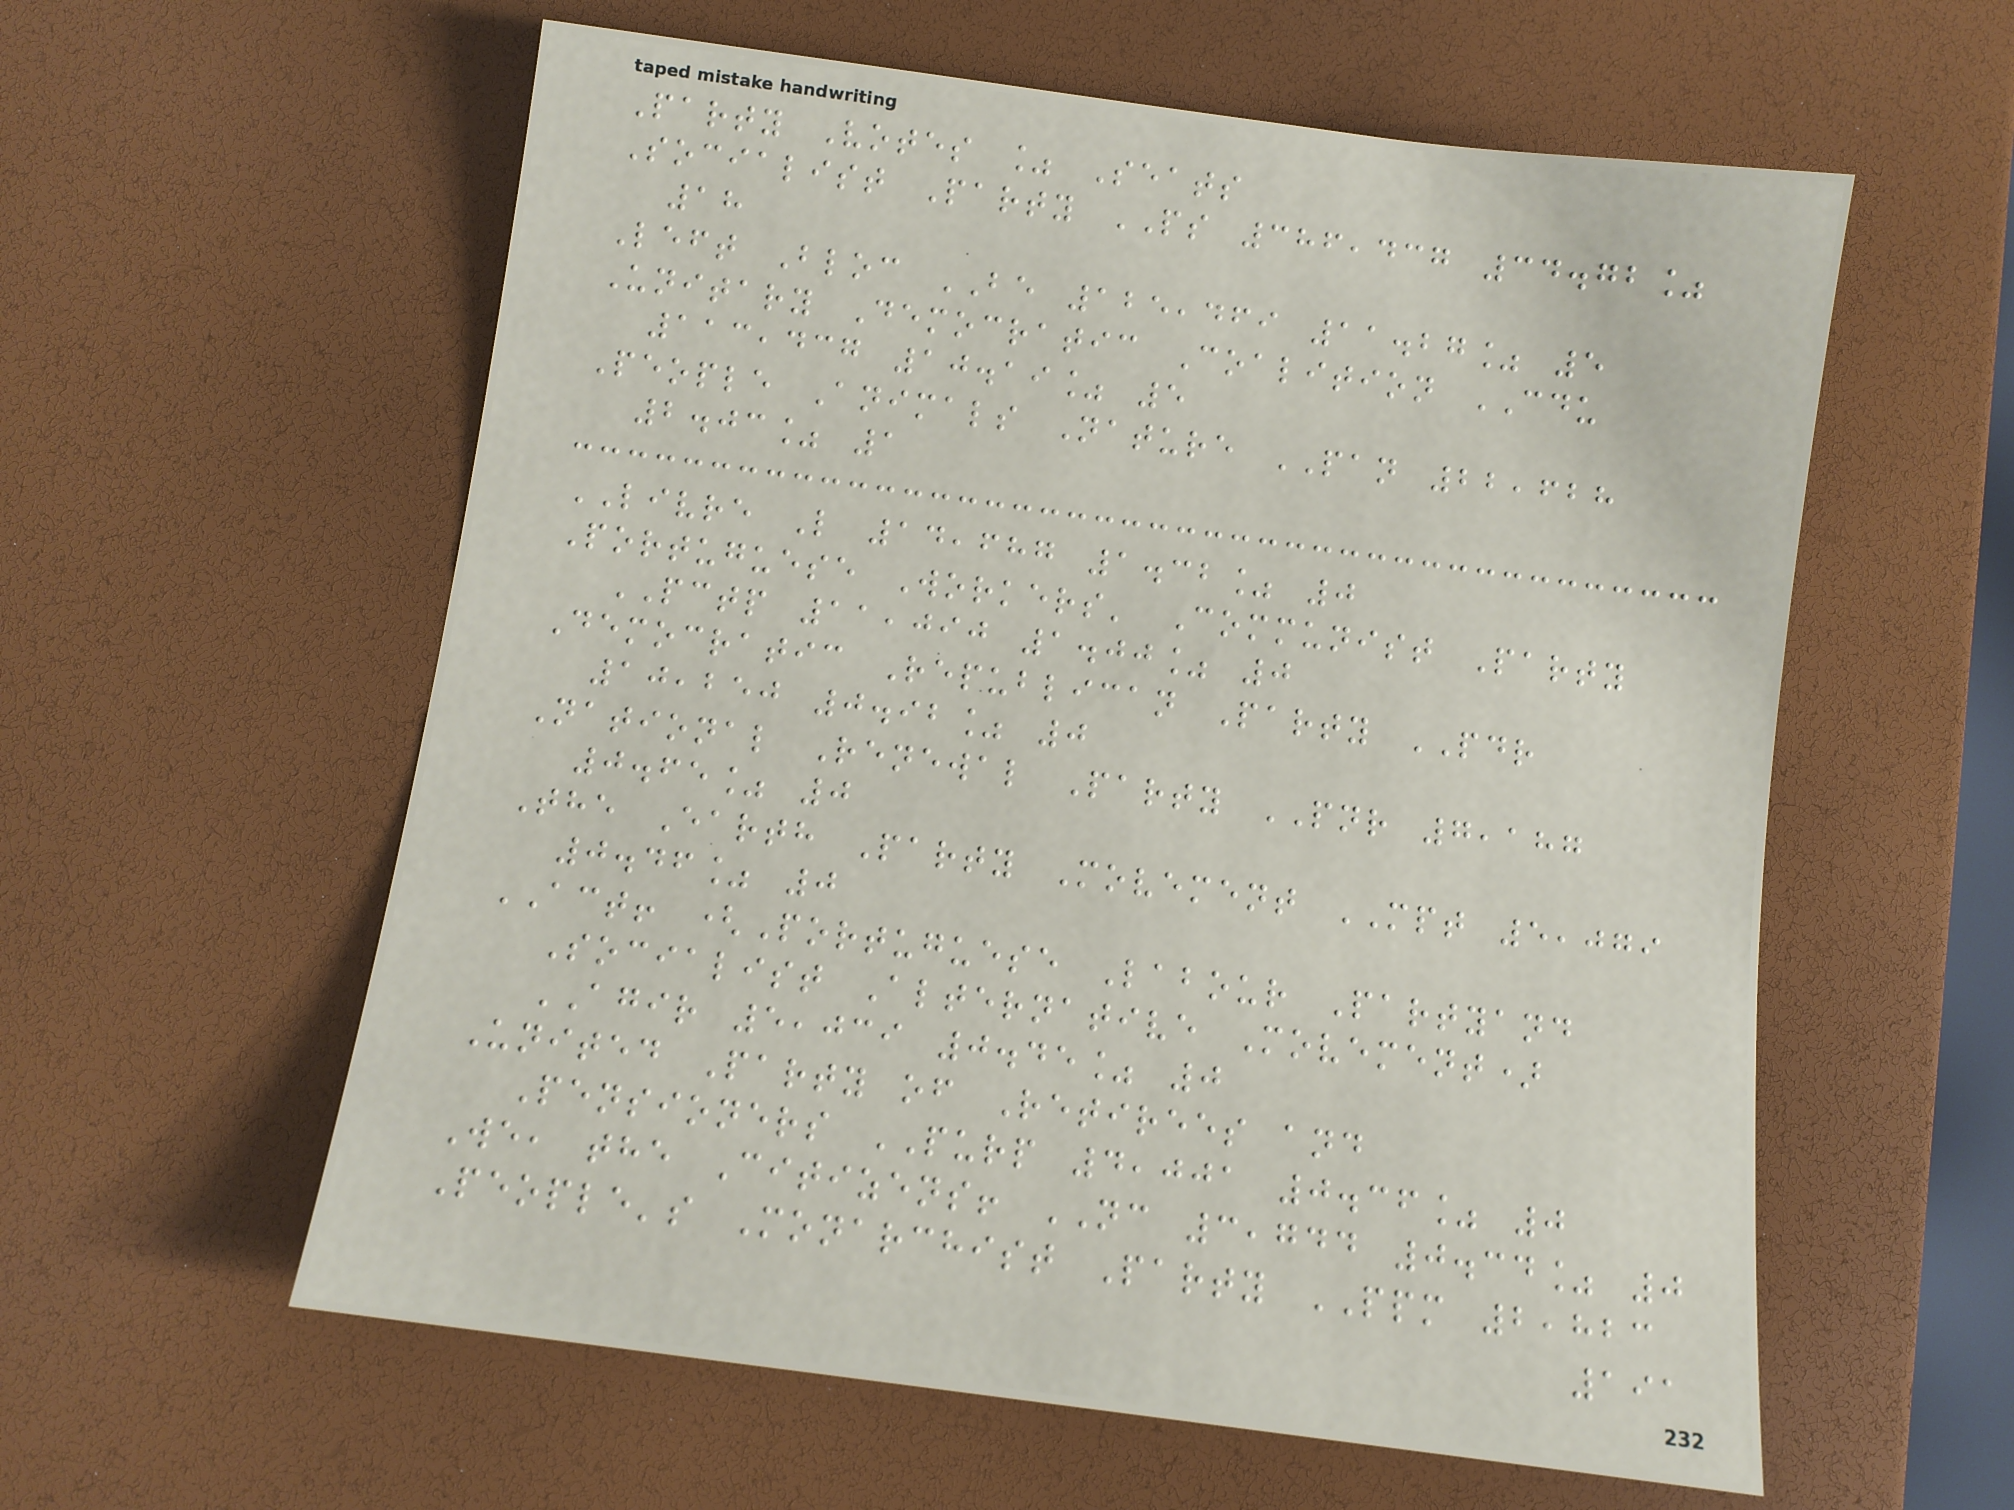Party Votes % Seats
Socialist Party PS 386,437 34.72%
18
Left Bloc BE 125,469 11.27% 5
Unitary Democratic Coalition CDU
113,437 10.19% 5
People Animals Nature PAN 22,628
2.03% 1
LIVRE L 14,687 1.32% 0
Portuguese Workers' Communist Party
PCTP 11,090 1.00% 0
Democratic Republican Party PDR
10,250 0.92% 0
National Renewal Party PNR 7,187
0.65% 0
The Earth Party Movement MPT 5,079
0.46% 0
ACT! (Portuguese Labour Partyand
Socialist Alternative Movement)
AGIR 5,039 0.45% 0
United Party of Retirees and
Pensioners PURP 4,001 0.36% 0
We, the Citizens! NC 3,744 0.34% 0
People's Monarchist Party PPM 2,823
191
